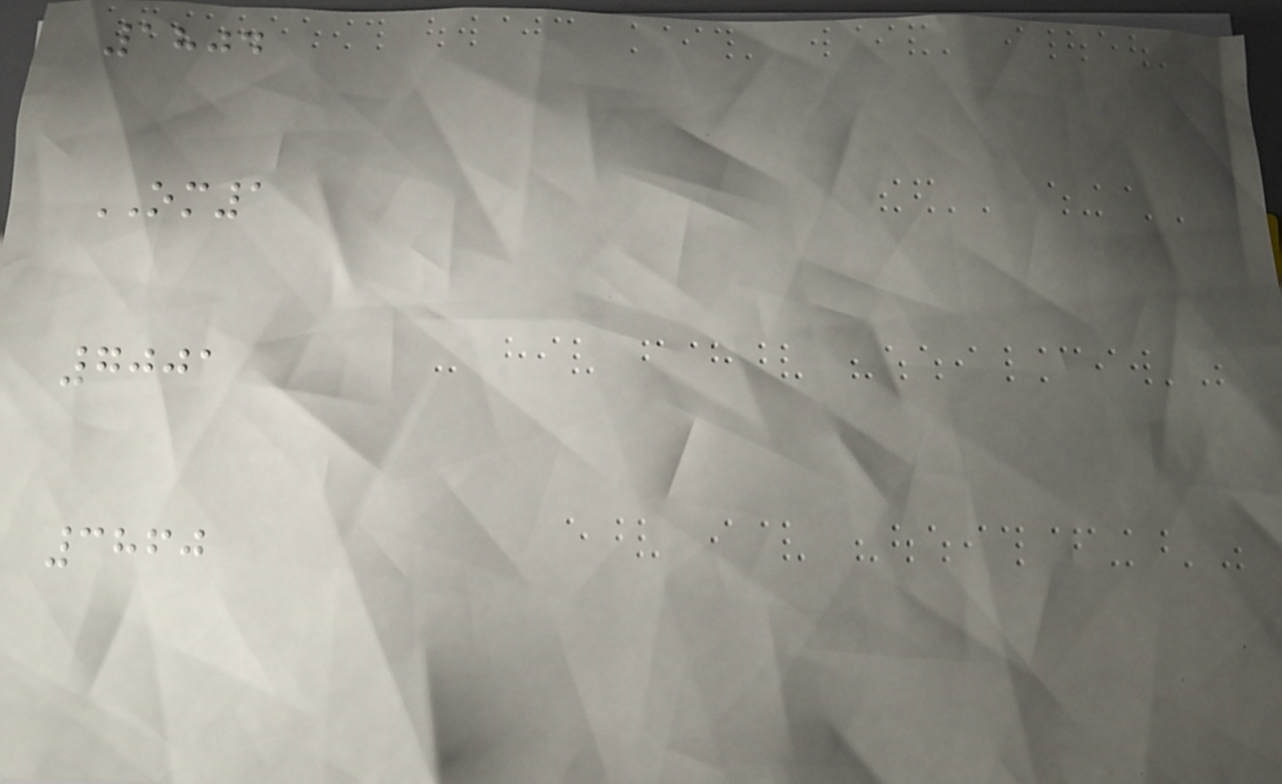1804
OM1
7001
3860
